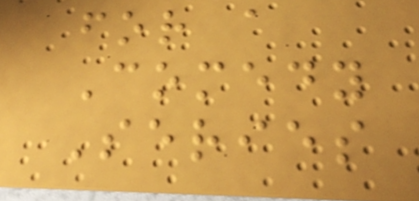for a
Comedy
Series
